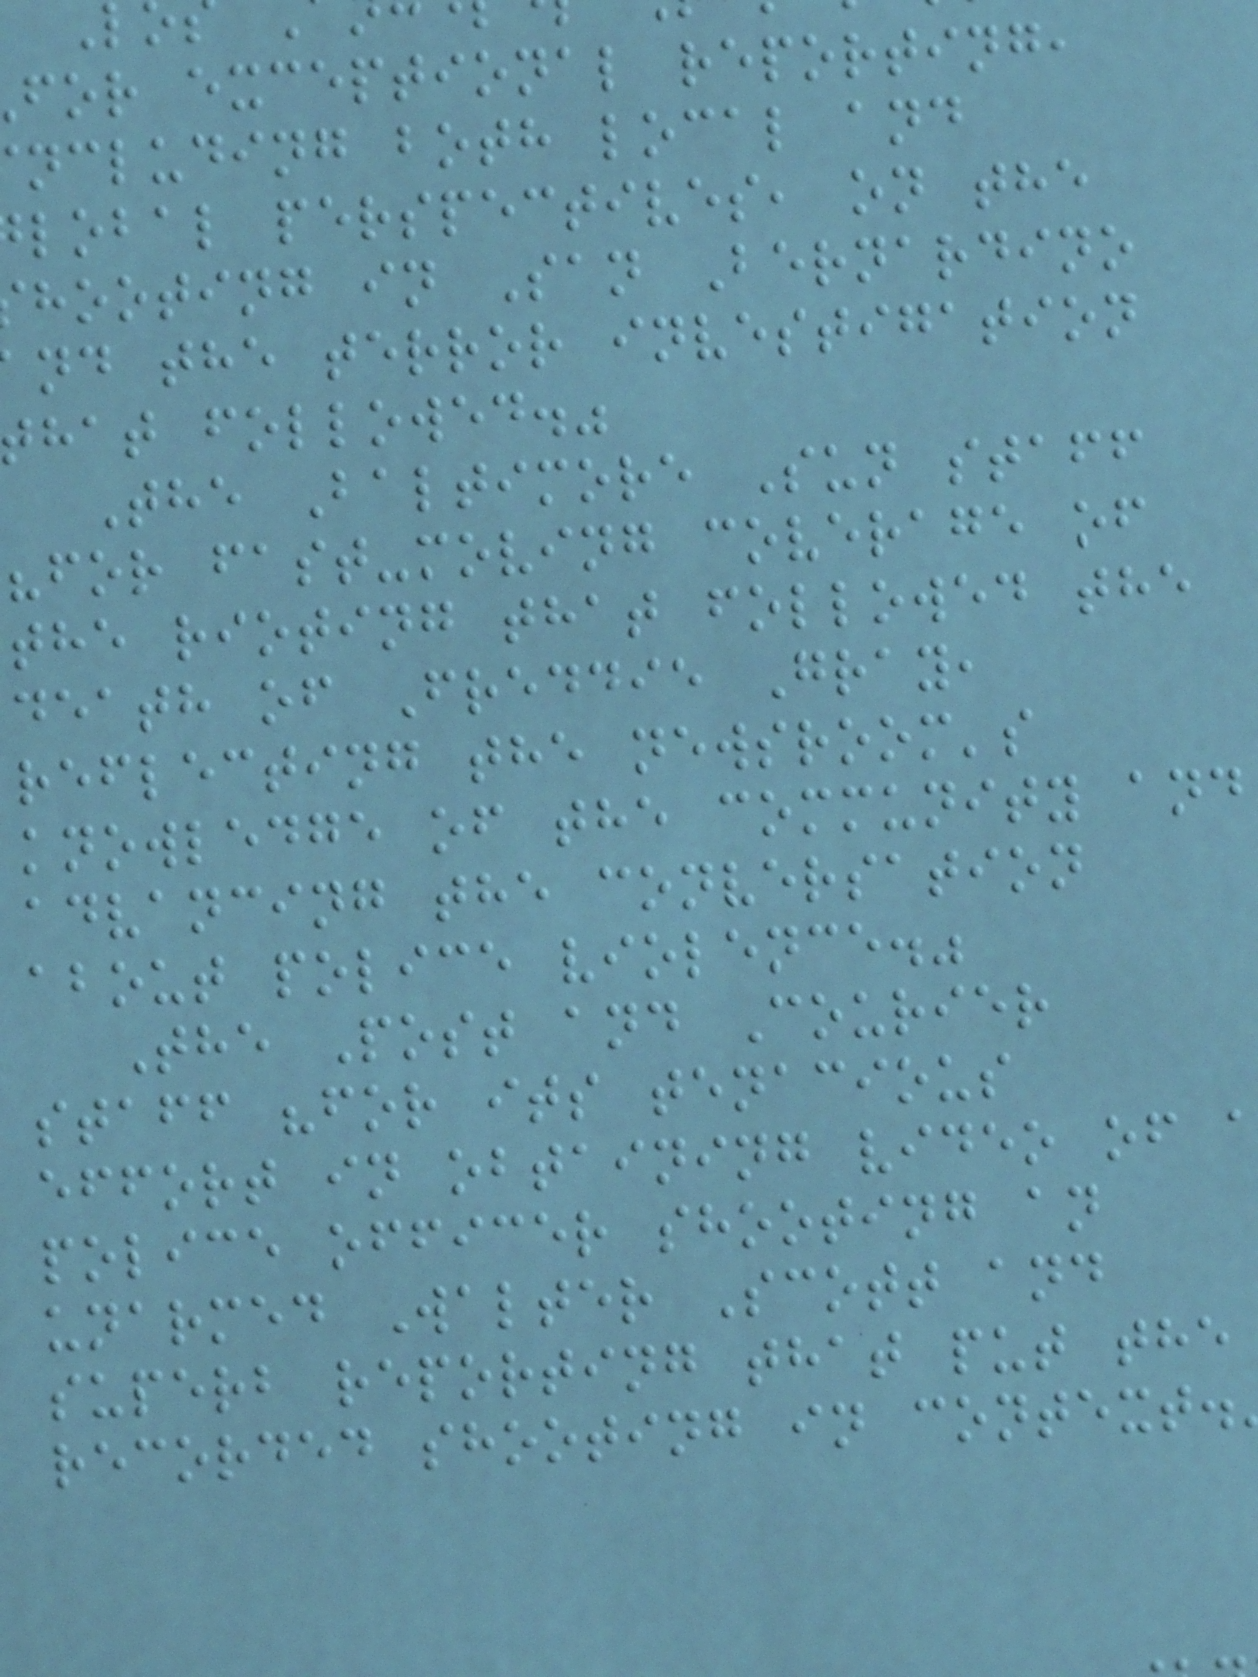for exceptional reporting,
ncluding both local and
lobal perspectives, on the
hooting in San Bernardino
nd the terror investigation
hat followed."
The Baltimore Sun staff
"for fast-moving coverage of
the rioting that followed the
death of Freddie Gray,
reflecting the newsroom's
knowledge of the community and
advancing the conversation
about police violence."
The Post and Courier
staff "for its tenacious
effort in obtaining video of
police officer shooting an
unarmed Walter Scott and
superb reporting that put the
recorded shooting in context.
